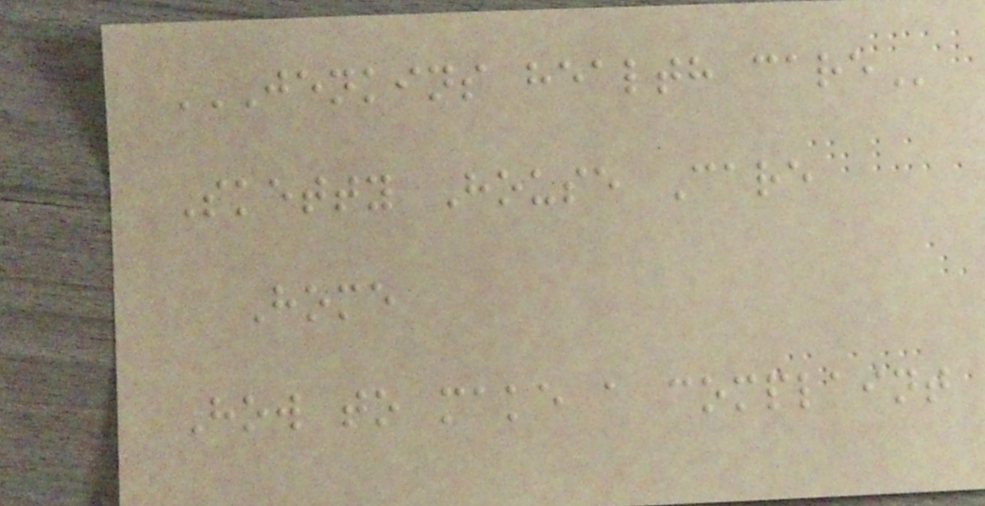JENKINS HEALTH CARE
Sketty House Care
Home
How to make a complaint
